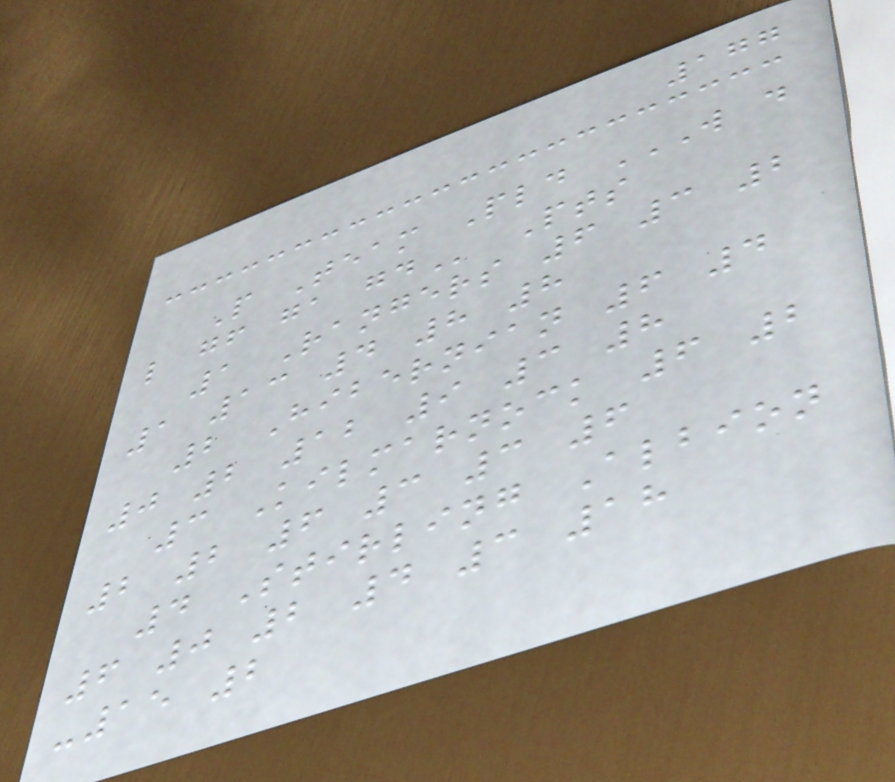177
P Team Pld W D
L GF GA GD Pts
1 Rangers 6 3 2
1 13 4 8 8
2 Hibernian 6 4
0 2 12 9 3 8
3 Kilmarnock 6 2
2 2 6 3 3 6
4 Stirling Albion
6 0 2 4 3 18
-15 2
